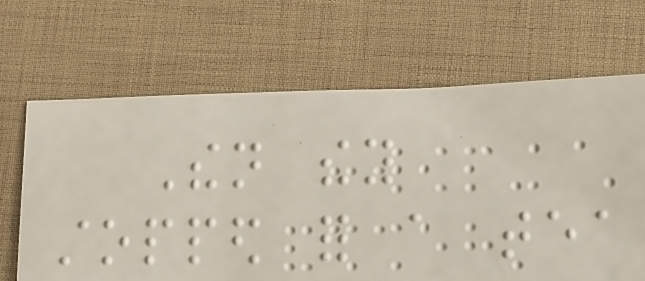Then they
stopped for a tea
